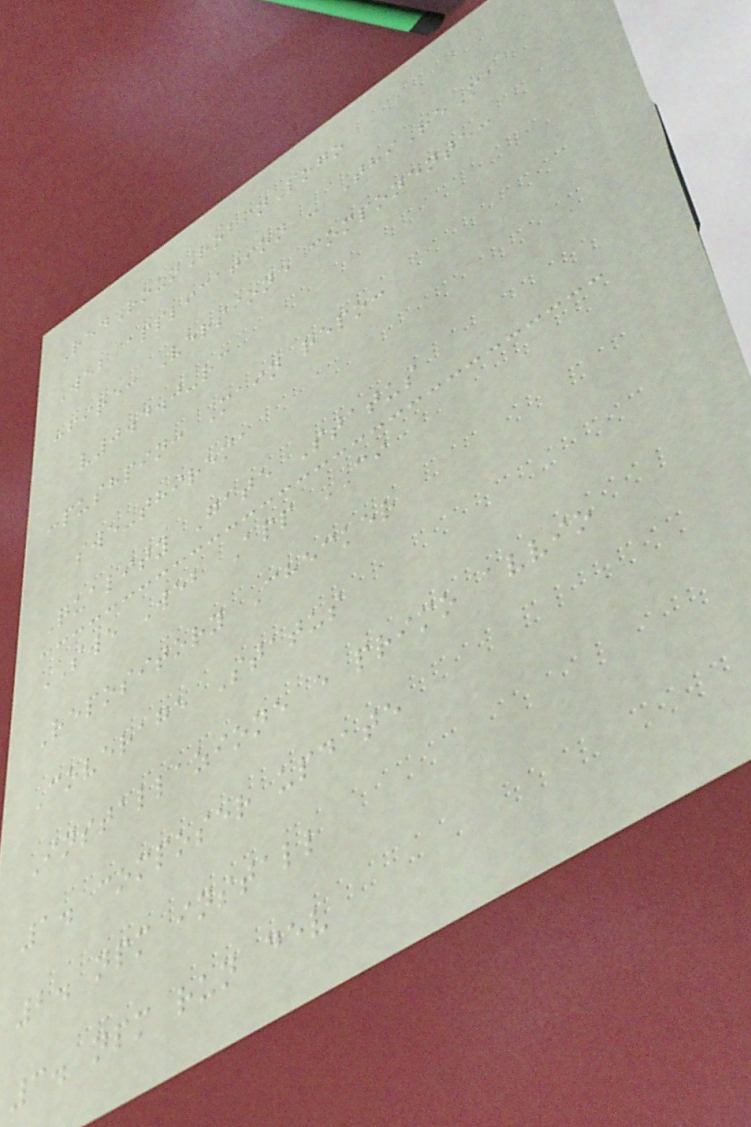RedRounRobinLogo
Web application - ThiReMa
:fire: Versione componente:
v0.4.0-rc
:pushpin: Main repo:
swe-thirema
Quality Gate Status
SWE Web App CI
Repository Checker
Coverage Status
Installazione e primo avvio
1. composer update
2. npm install
3. npm run dev
